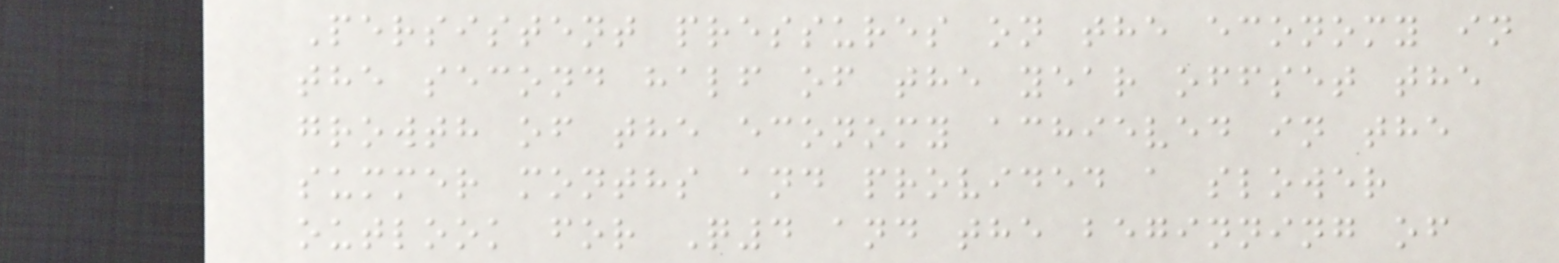Persistent pressures on the economy in
the second half of the year offset the
growth of the economy achieved in the
summer months and provided a slower
outlook for Q4 and the beginning of
